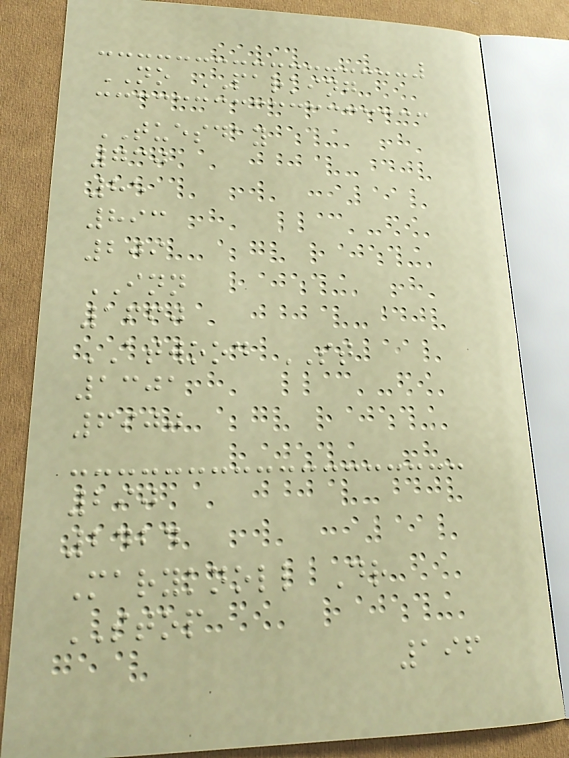NO PARKING
TUESDAY
730
85
893
209
INN
1660
ATWOOD ST
1301
6900
290
2424
Maryknoll Dr
STOP
196
